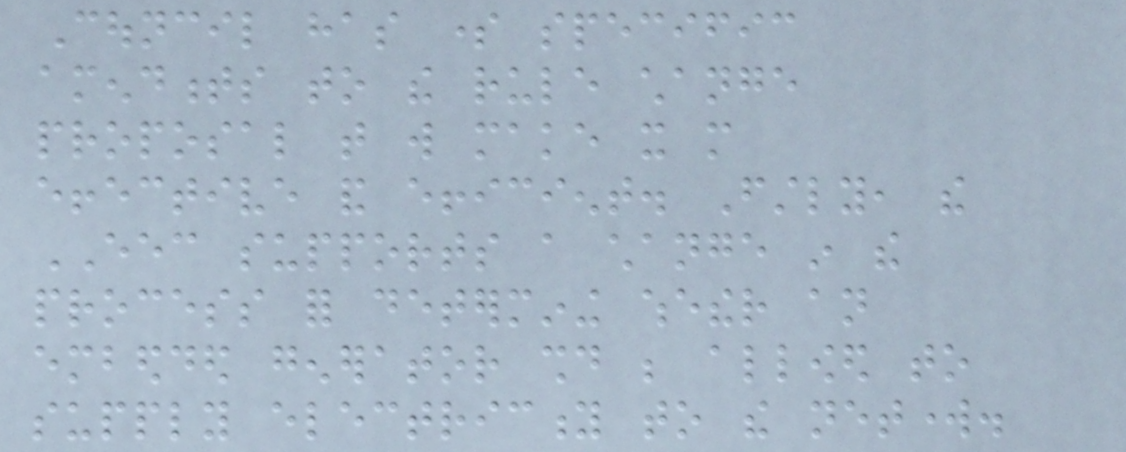Council has some specific
amendments to the rule change
proposal that will make it more
effective and efficient. Firstly, the
EEC supports a change in the
process for determining whether an
embedded generator should be allowed to
supply electricity to the network.
